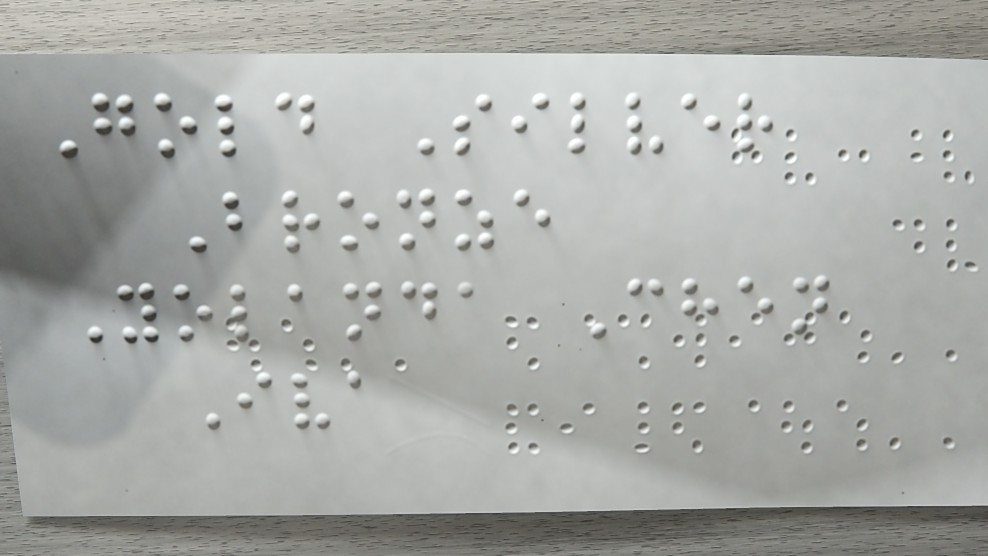Gold Silver
Bronze
Yolanda Chen
Iva
